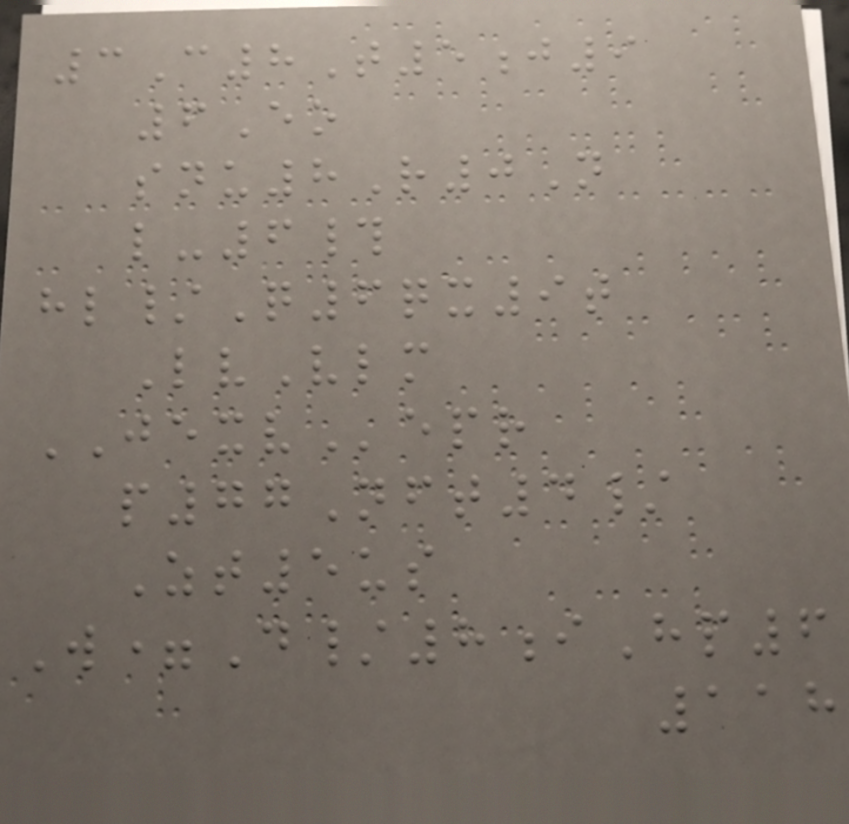3C8T5j9
6Eo
snu8R0N
l-6#
hl/Q6qx9t
LvVlm
JEXVepr
p77Nft4/
Zt5us
W=D/8iHp6
118
